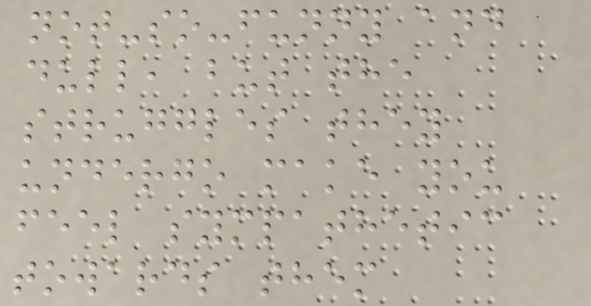not-so-funny and
dull, but the
struggles they
undergo make you
feel sympathetic
towards them
